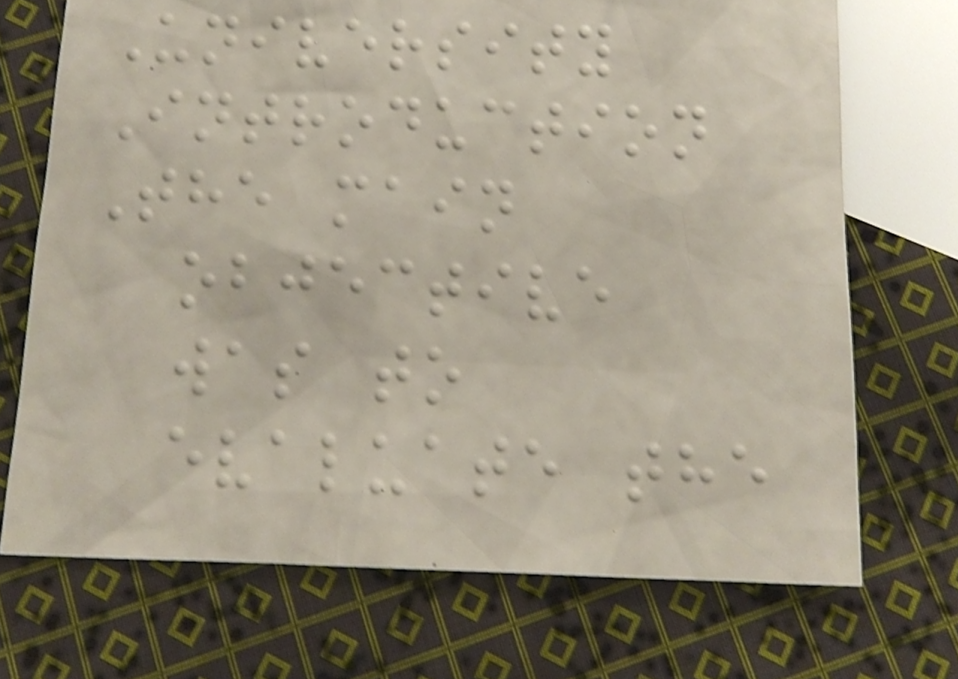University
Introduction
The main
objective
was to
evaluate the
